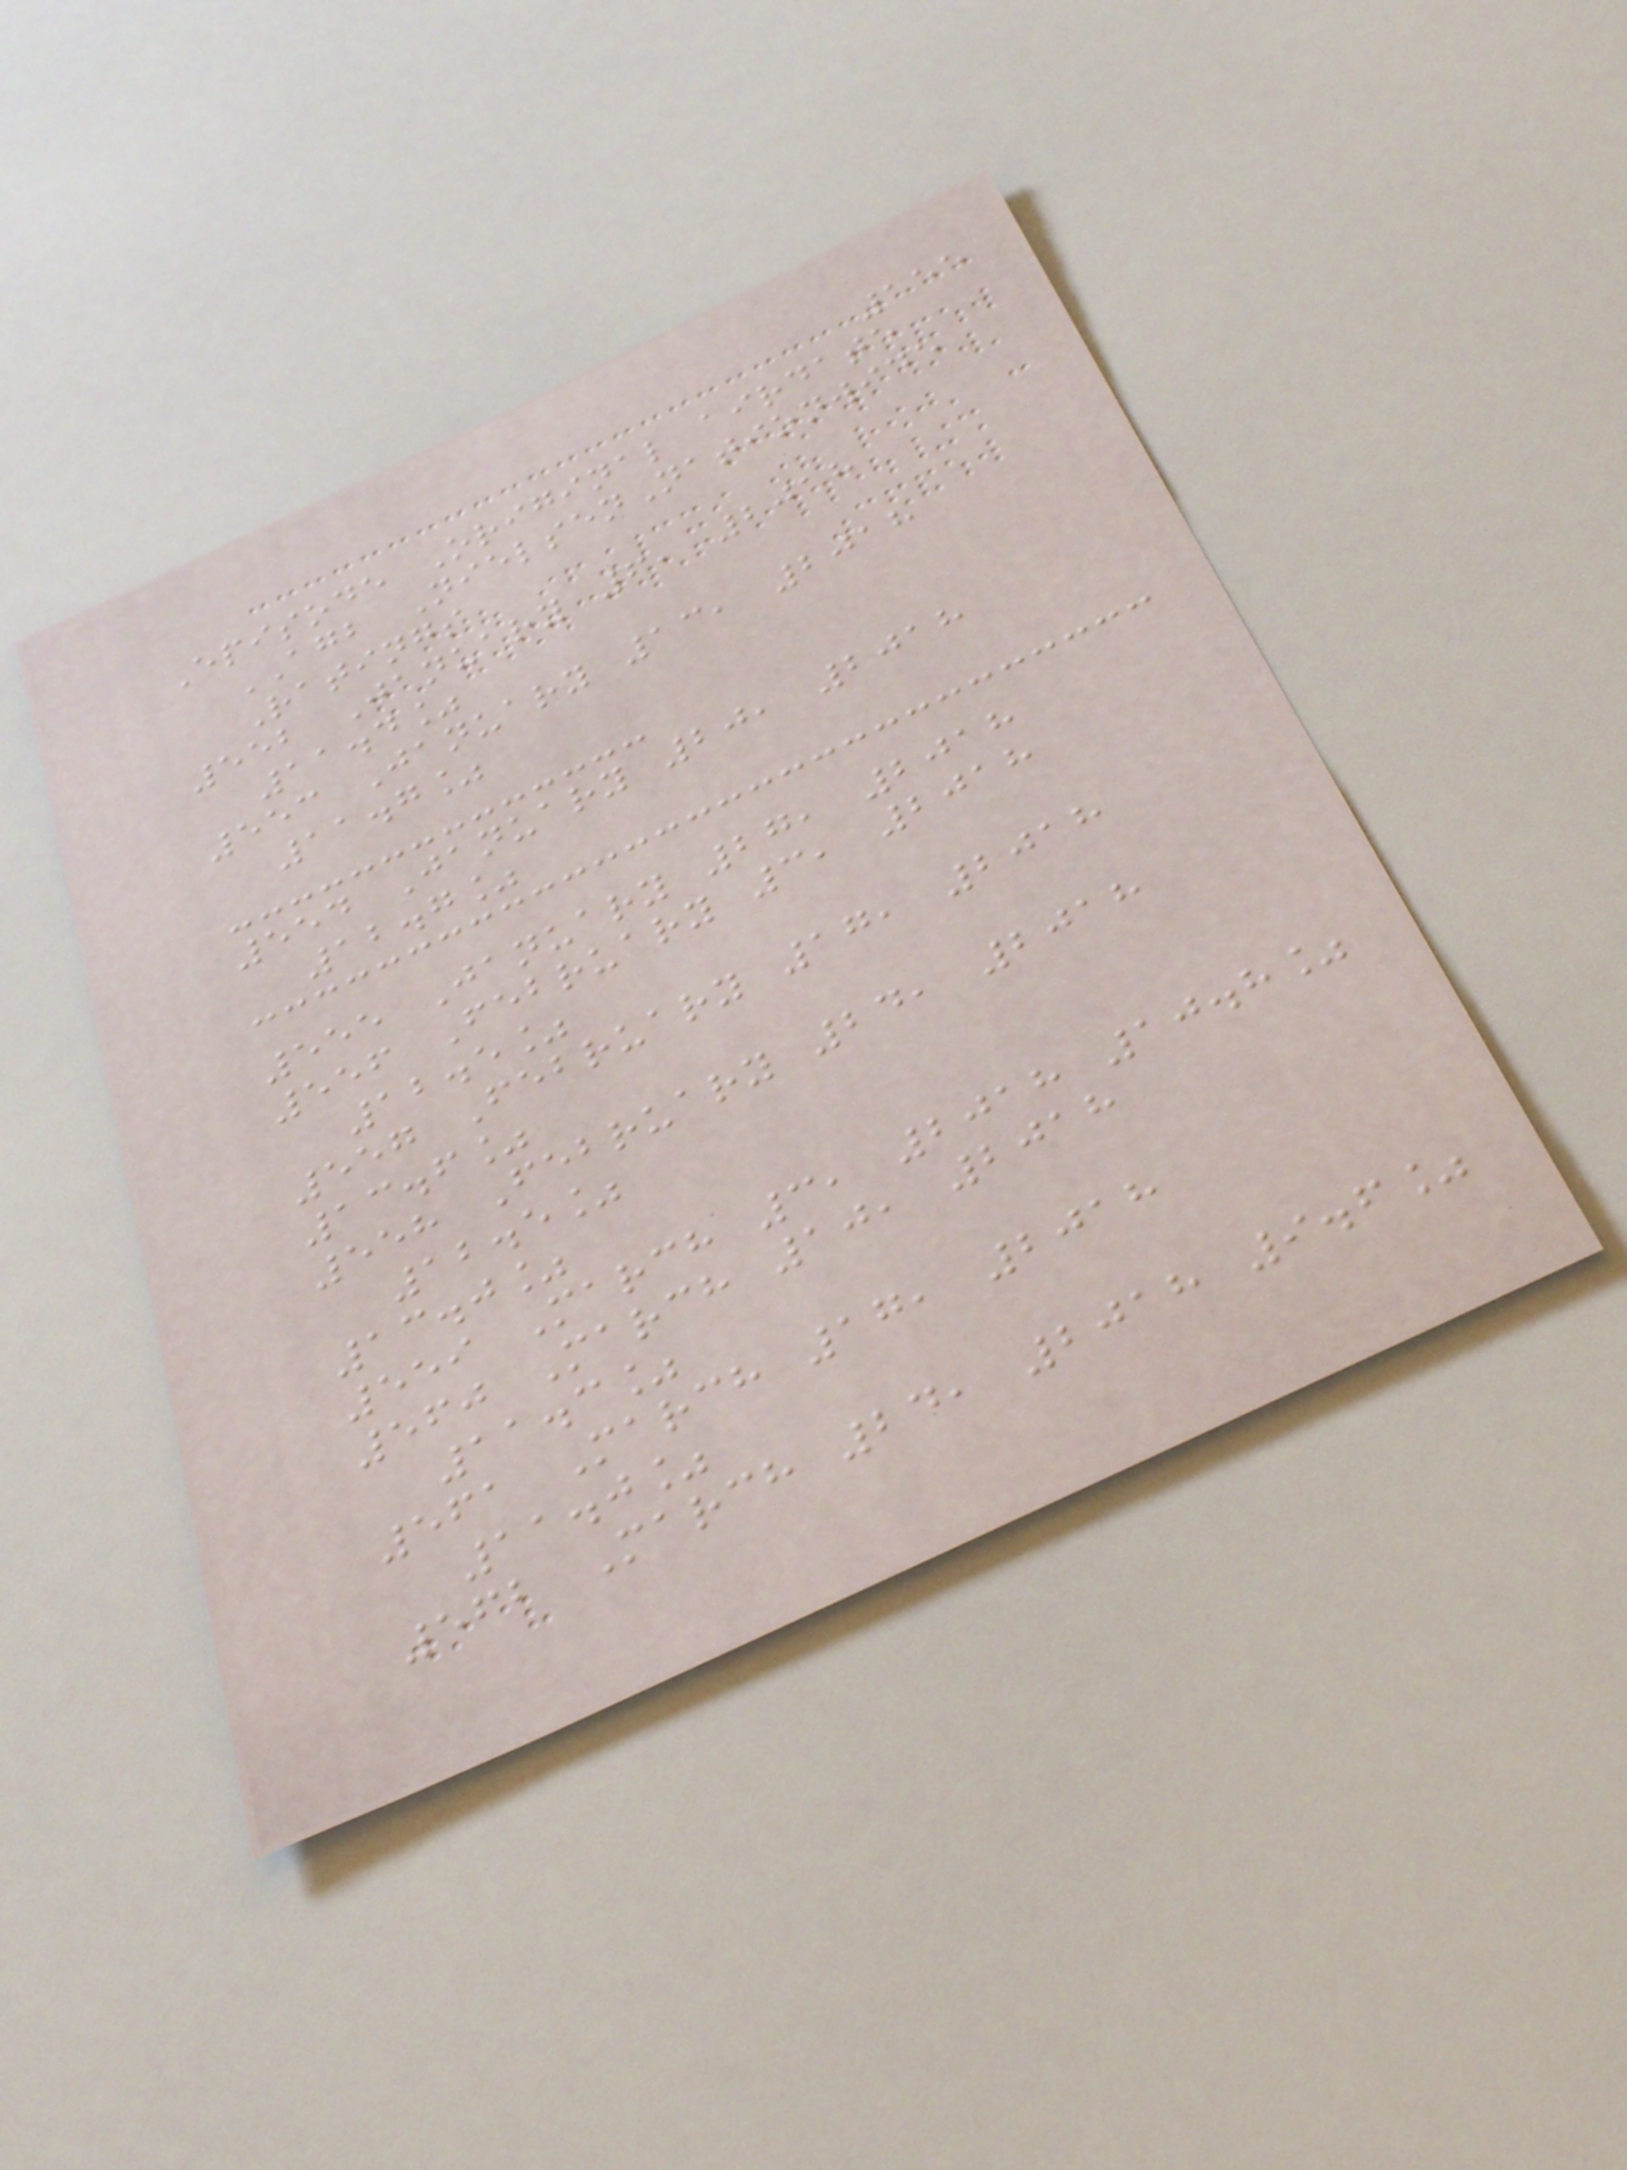155
Episode Original airdate
AGB NielsenNationwide
Ratings
552 January 6, 2018
11.4%
553 January 13, 2018
11.7%
554 January 20, 2018
12.7%
555 January 27, 2018
556 February 3, 2018
12.5%
557 February 17, 2018
13.6%
558 February 24, 2018
12.5%
13.0%
559 March 3, 2018 10.8%
560 March 10, 2018
11.3%
561 March 17, 2018
11.0%
562 March 24, 2018 9.6%
